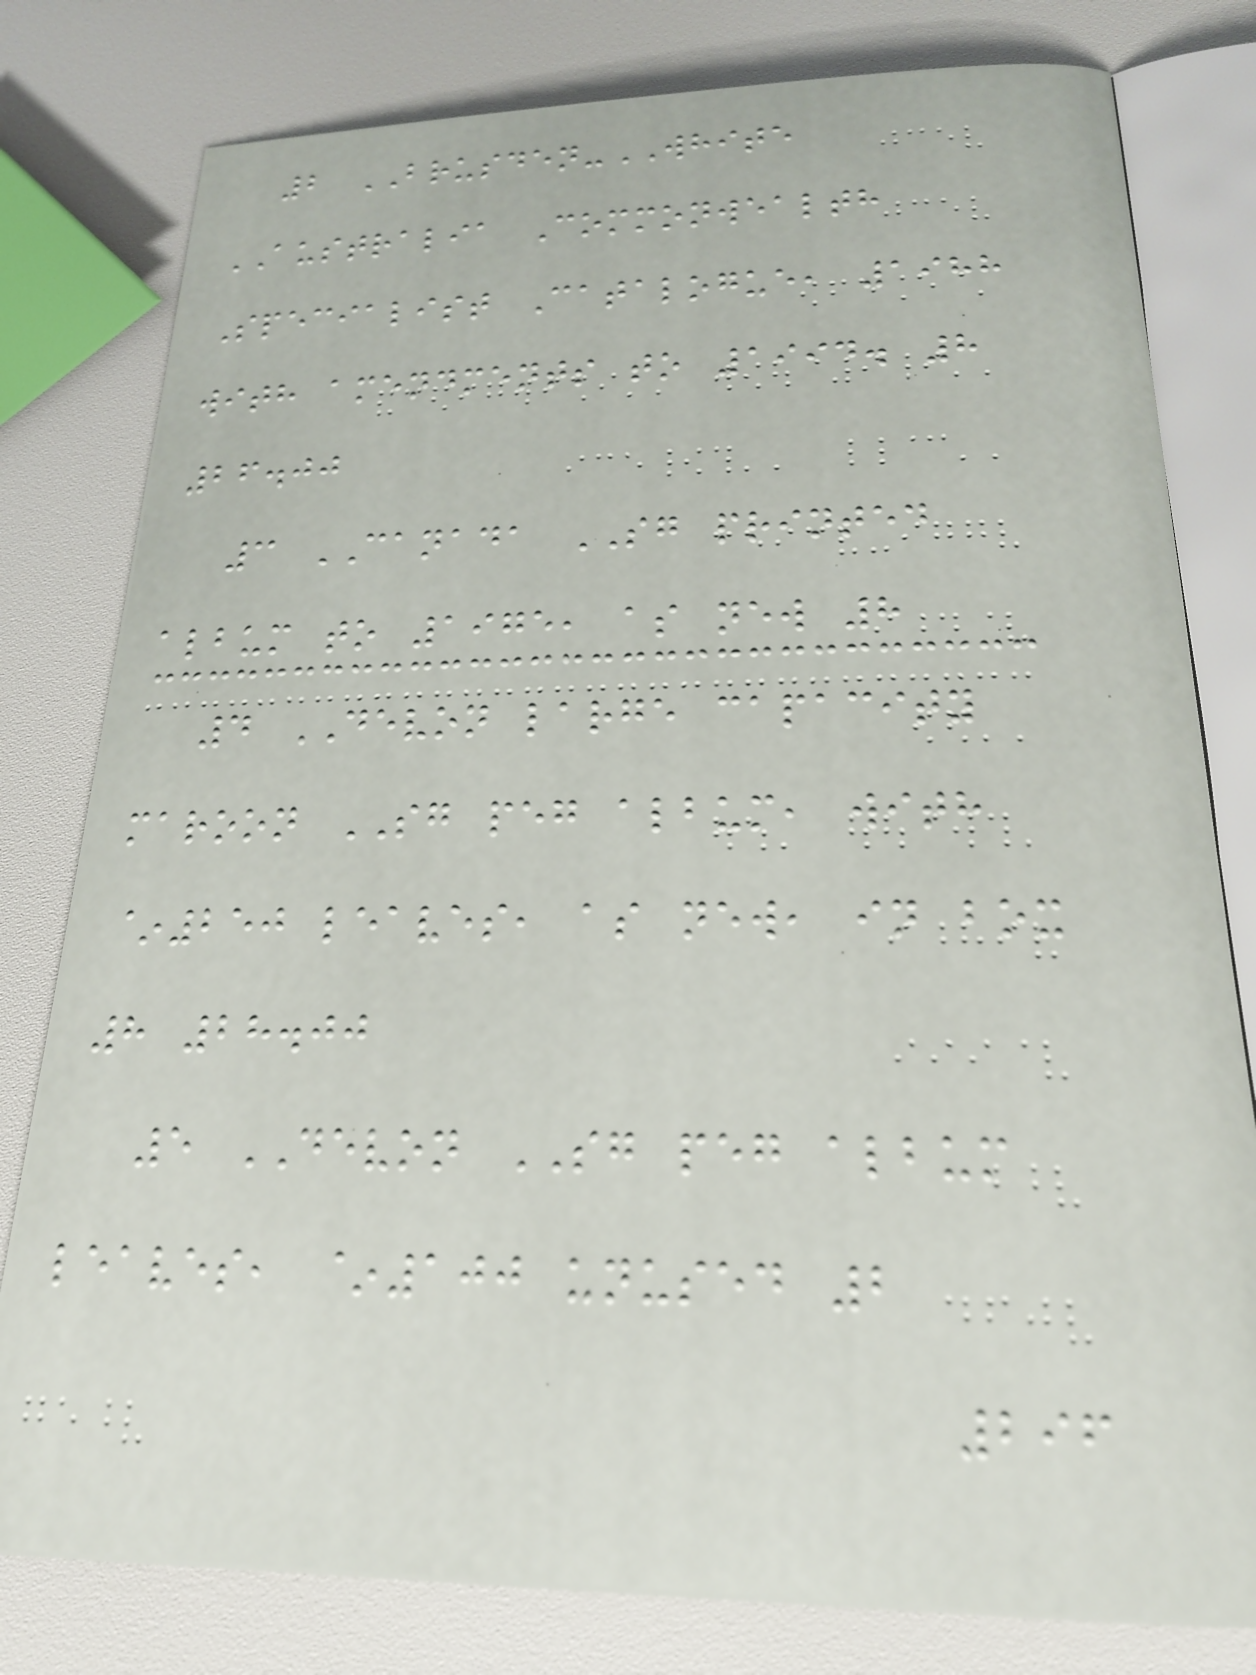2 BRUSDEN-WHITE
AUSTRALIA Commonwealth
Specialist Catalogue, 1988
with amendments to 1994. 8
26.00
3 CANADA SG printed
album to 1975, as new 8
4 DEVON large capacity
maroon SG peg album, with
~250 leaves, as new, in box
8 28.00
5 DEVON SG peg album
leaves, ~100 unused 2
296
